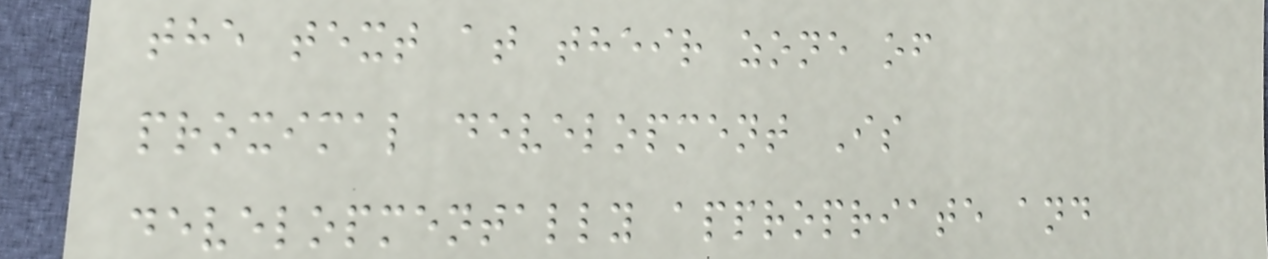the text at their zone of
proximal development Is
developmentally appropriate and
